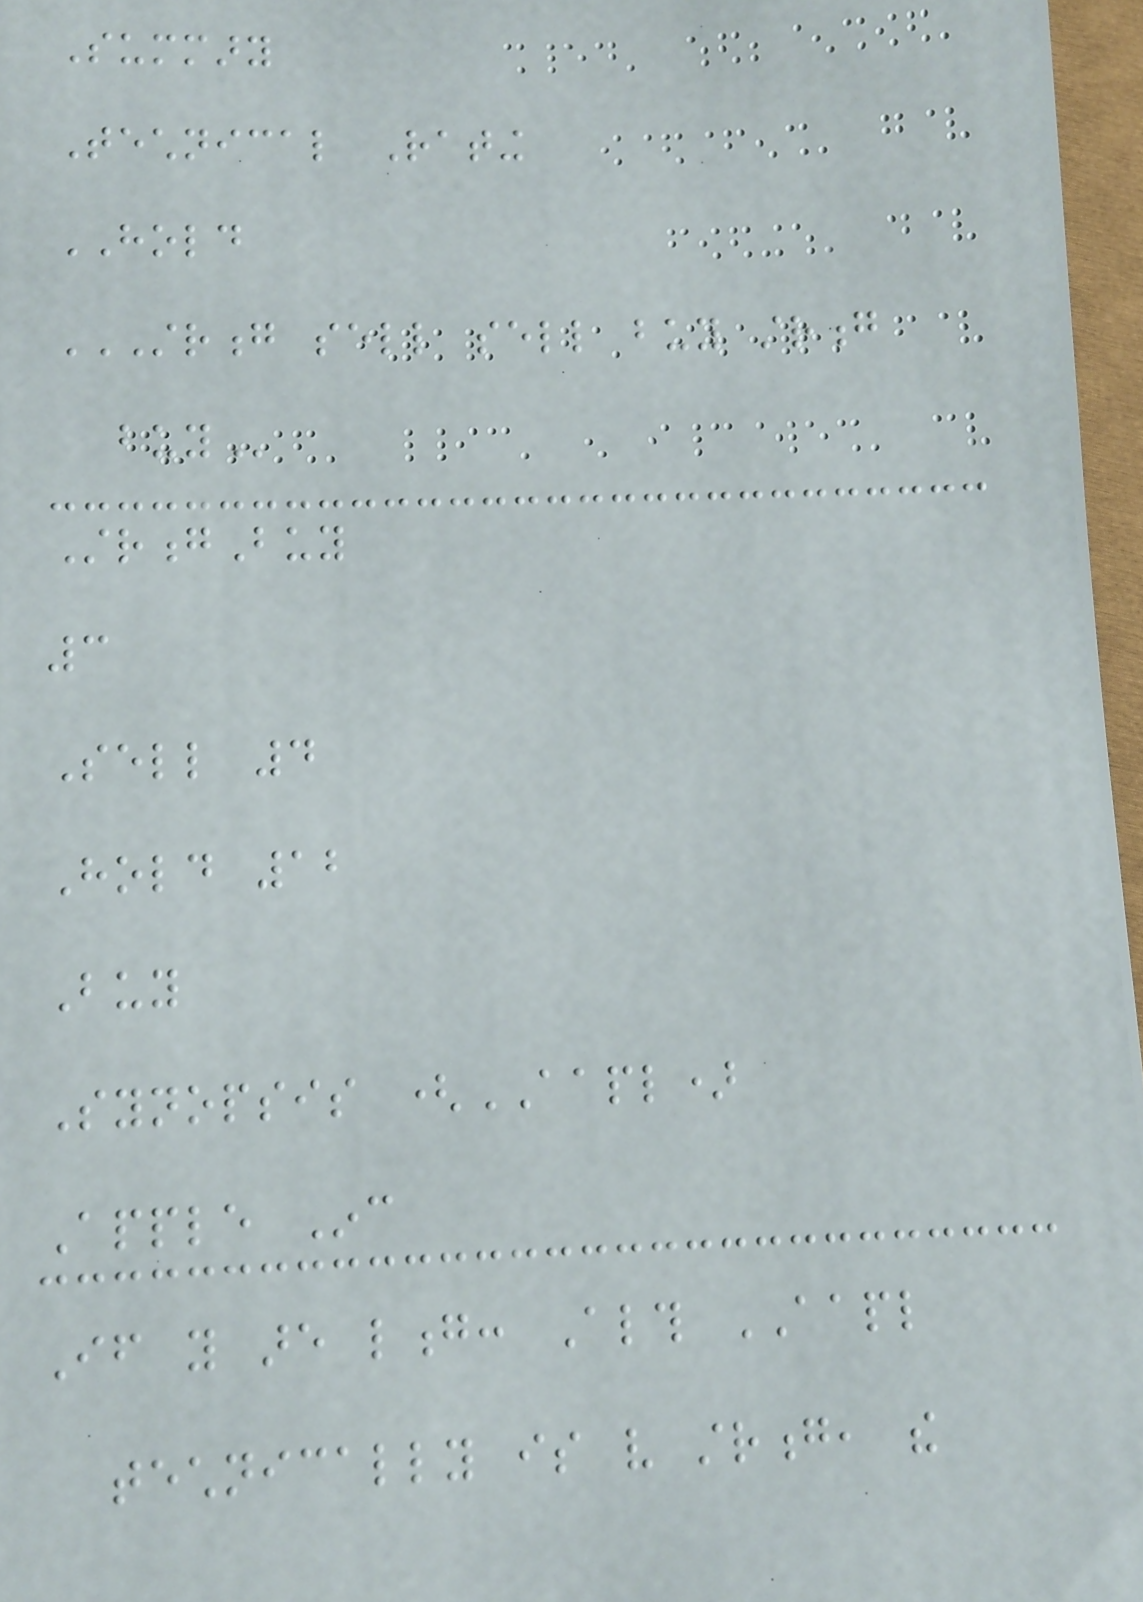Summary
Technical Rating
HOLD
STRONG SELL SELL BUY STRONG
BUY
StrongBuy
3
Sell 4
Hold 12
Buy
Synopsis (AAPL)
Apple Inc
If you are long: Although AAPL
technically is very strong, the
